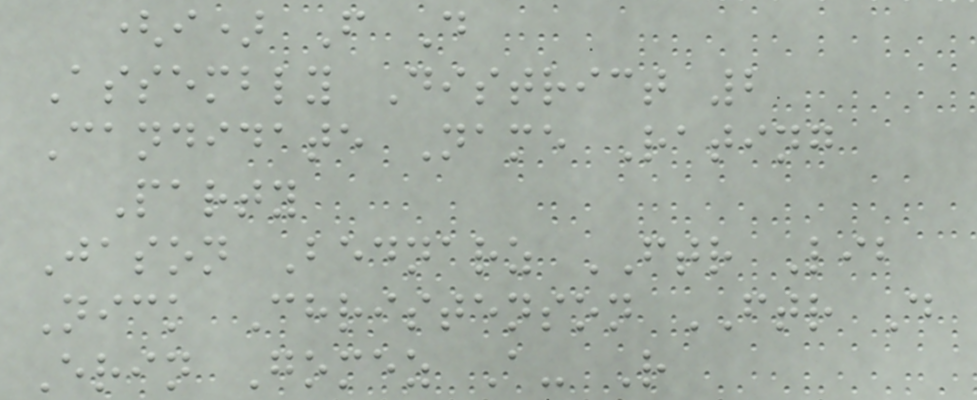(i) F D
Assembly District 2
Candidate Name Rating
Party
Jason Bednarz FTR Lib
Nick Christenson FTR D
Erin Gomez A- R
